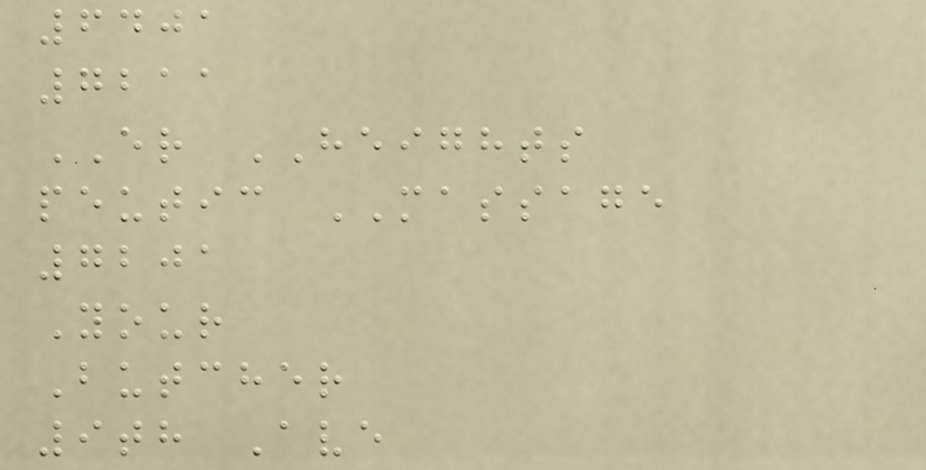6401
7211
ER HEIGHTS
peutic MASSAGE
7201
Your
Butcher
9th Ave
